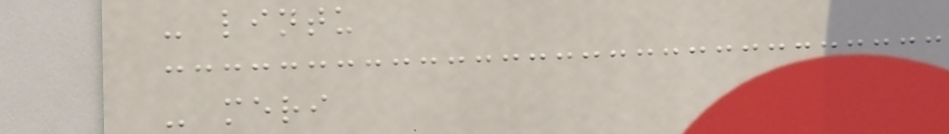- lintu
- meri
